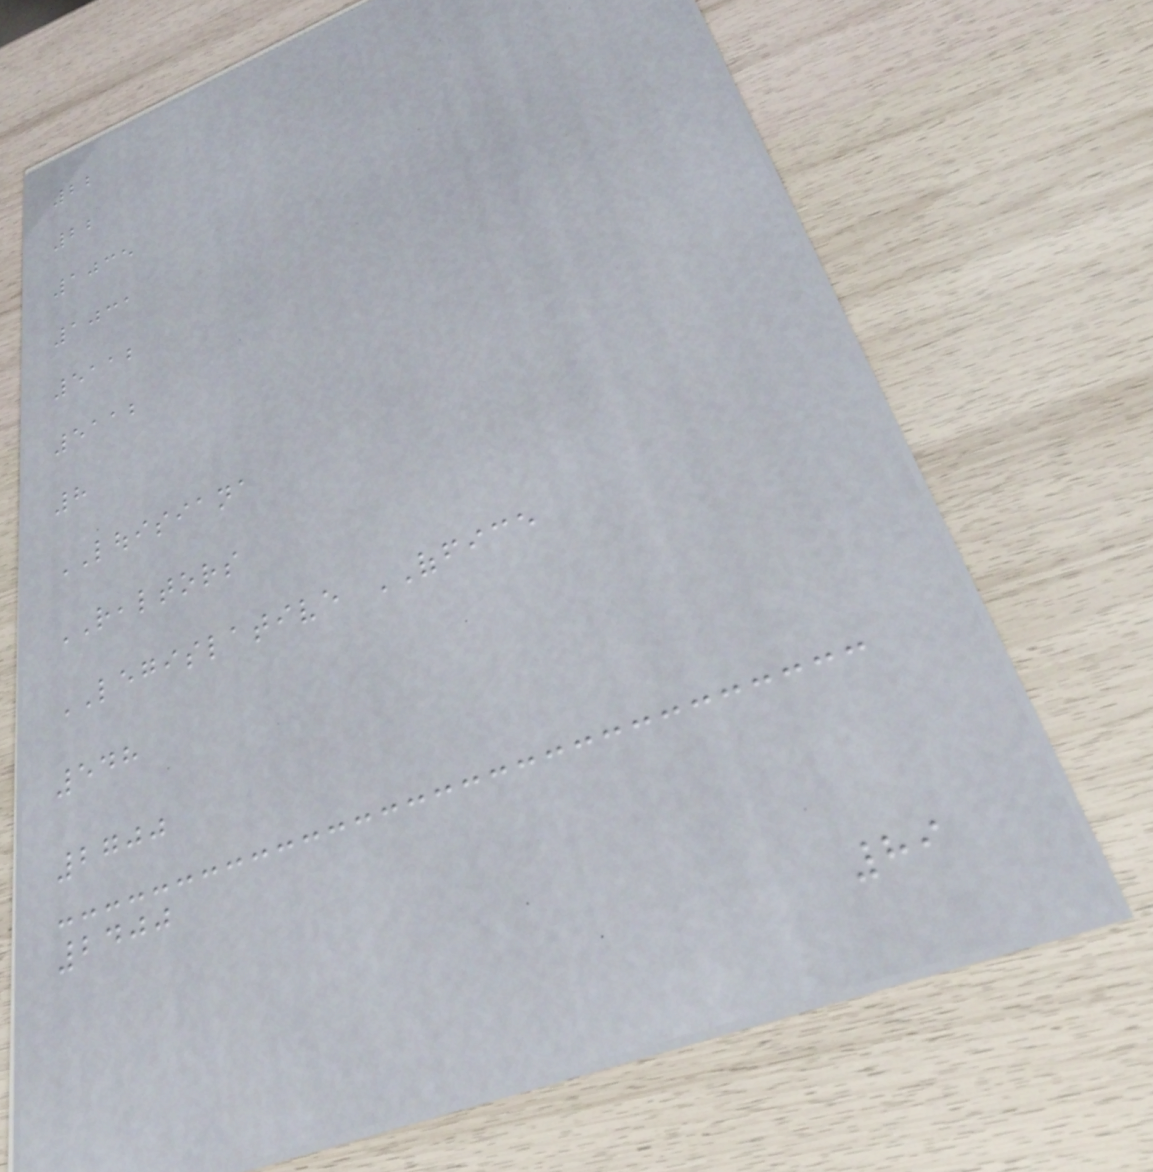22
22
1035
1031
5112
5112
8
LOUISIANA
REALTORS
LEGISLATIVE OFFICE
548
2700
2400
89
